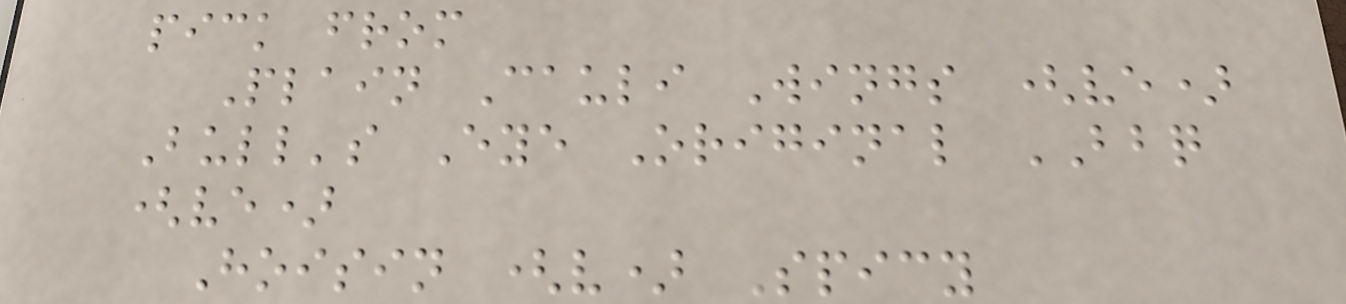pick from
Plain Cauli Wings (ve)
Bull's Eye Original BBQ
(ve)
Hoisin (v) Spicy
